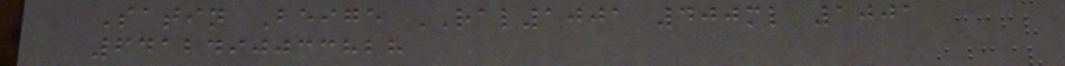Satin Beige RAL1001 400ml 1001
6412490033828
